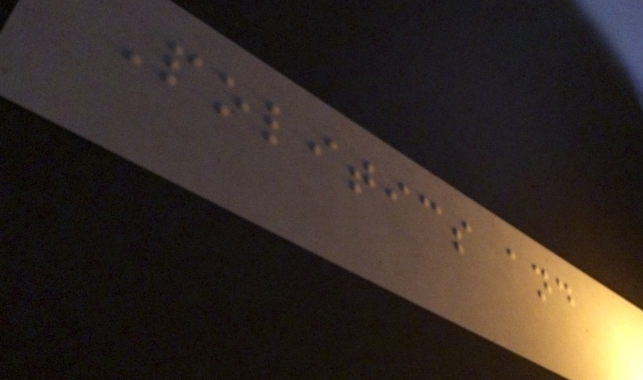Politics and
